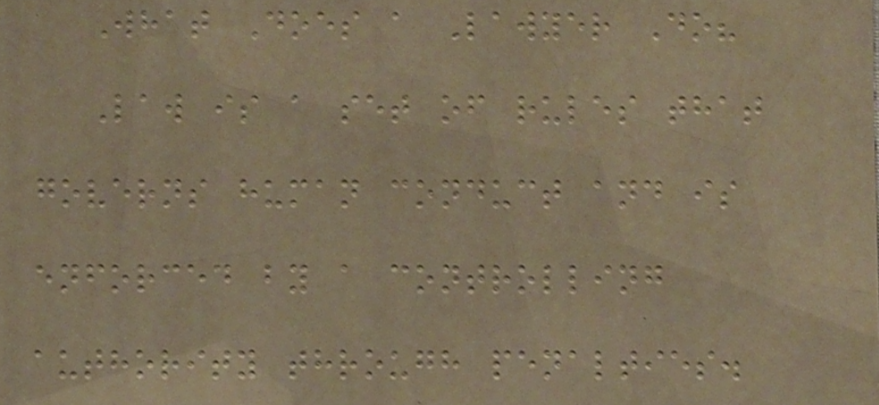What Does a Lawyer Do?
Law is a set of rules that
governs human conduct and is
enforced by a controlling
authority through penalties.
